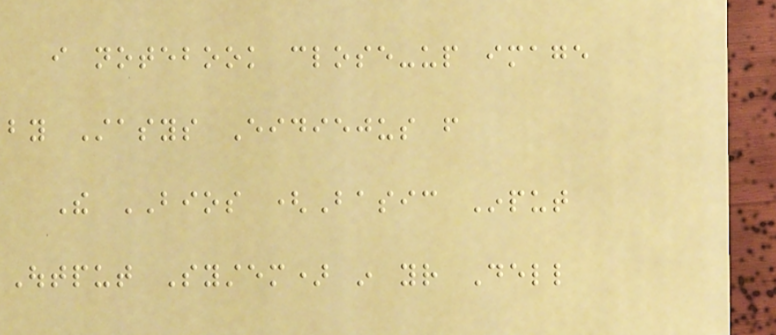i notebook close-up image
by Stasys Eidiejus from
The BIOS (Basic Input
Output System) in your Dell
